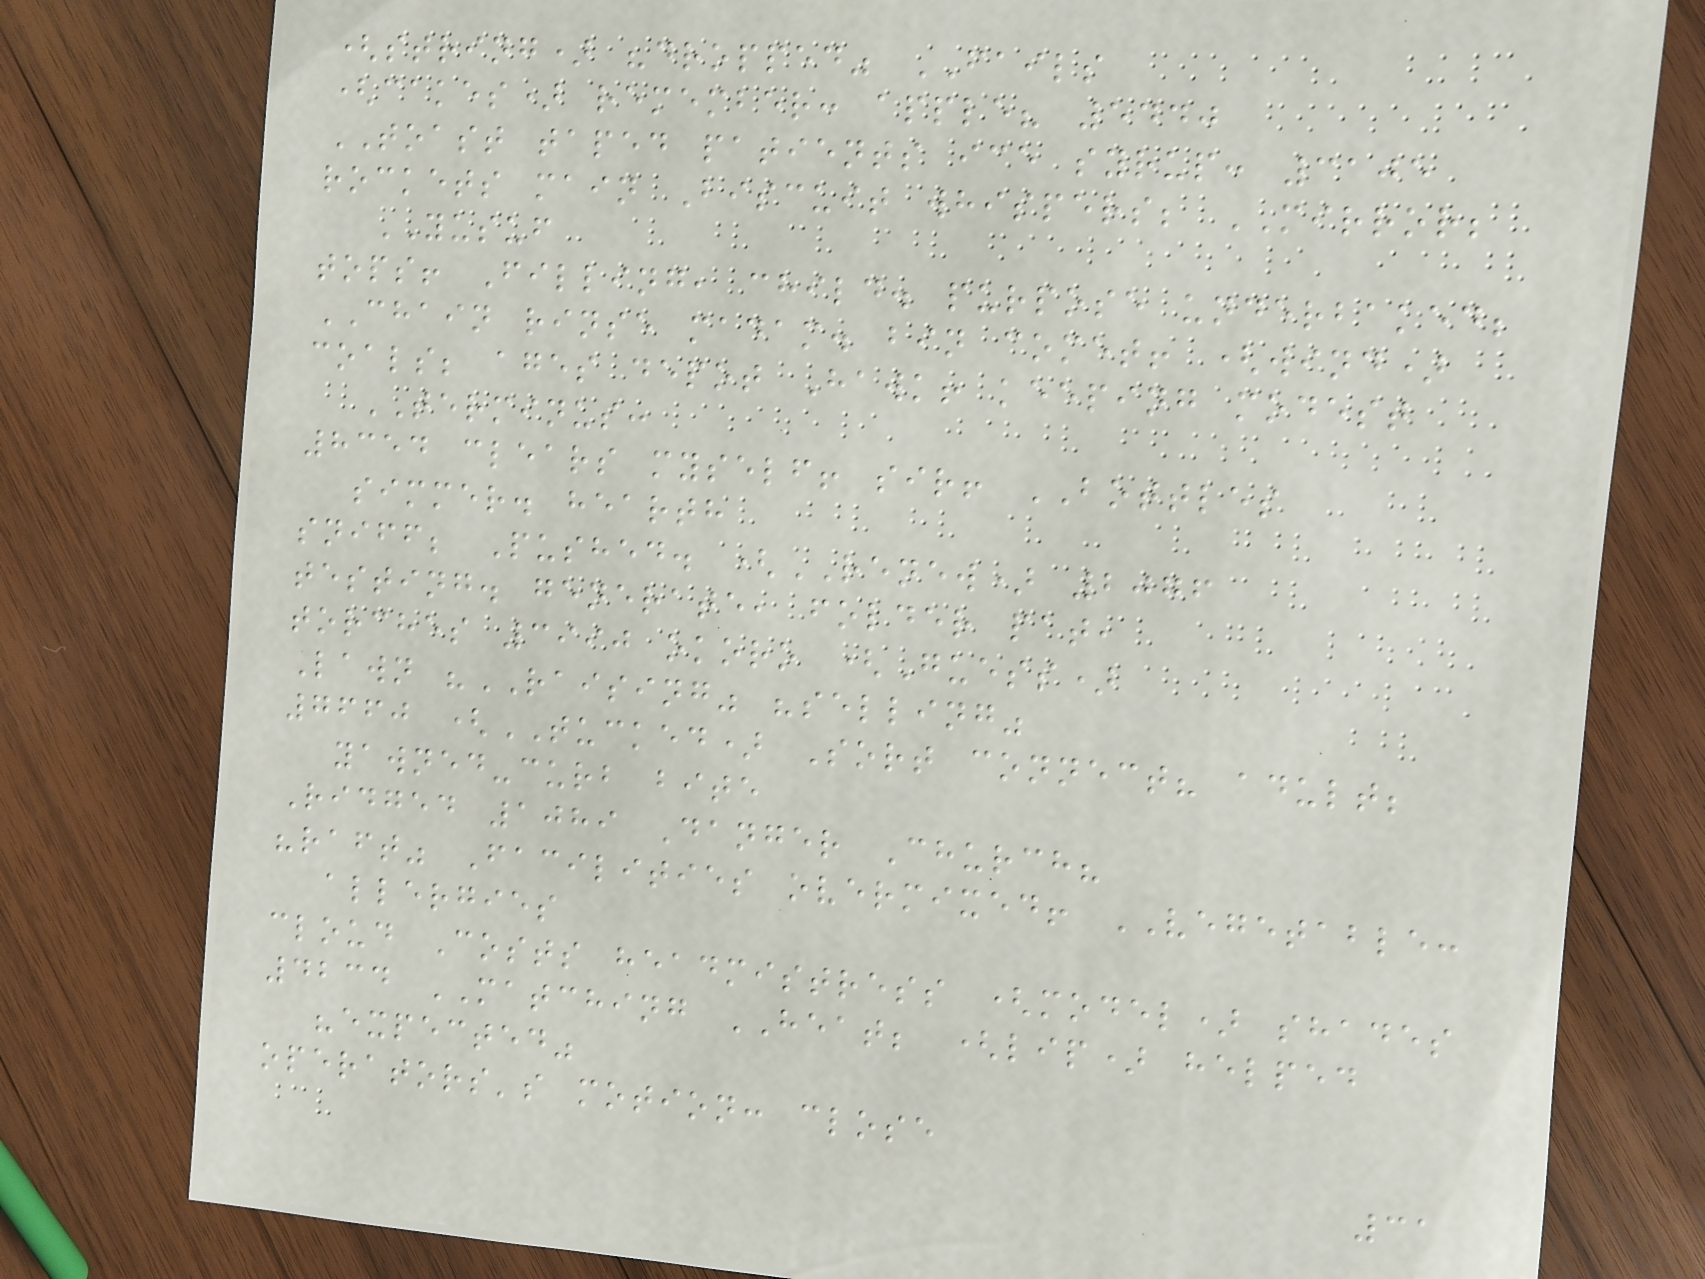(string) "dropped" FAILS
(cakes) remember: apple? 5440
TOAST taped patients ice syrup: 3105
rockets main Biscuit whispers; MIRROR;
YUSUF
tops! Filling, child. purpose underbaked;
CHAIN rinse madam. bin comet! (wind)
coals; ages depot Hawk! keeping modest
TERMINUS:
8354 clears myself! sir! BOTTLES
simmer. hearth
sniff; Pushed. (RENEW) 2076
testing. generate, folder pat,
torches 3990 okoro (Guess)
Lawn "RAISING" "selling"
7660 (TUCKED) Sort connect? adult;
yawned-curb bite
Ridged 1089 Danger Church?
"raft" Facilities overmixed! VEGETABLE:
allergies
cloud Costs headmistress (model) shades
4234 MATCHING HEAT; (lip) helped
"expected"
operators's motion: close
31
